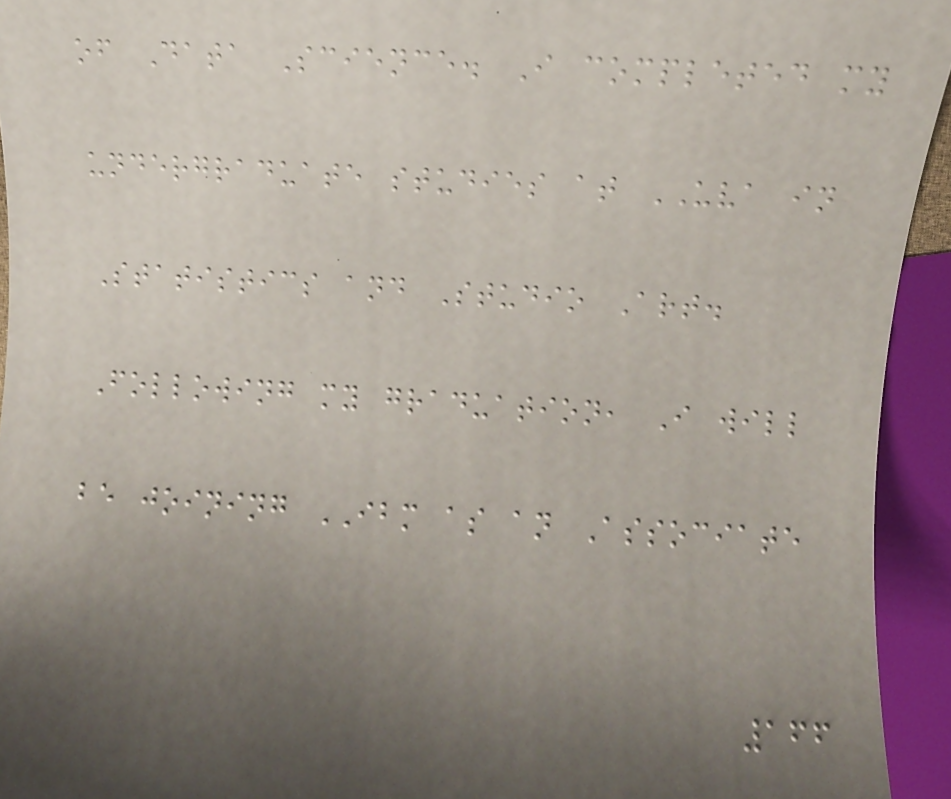of Data Science. I completed my
undergraduate studies at UVA in
Statistics and Studio Art.
Following my graduation, I will
be joining IBM as an Associate
166
